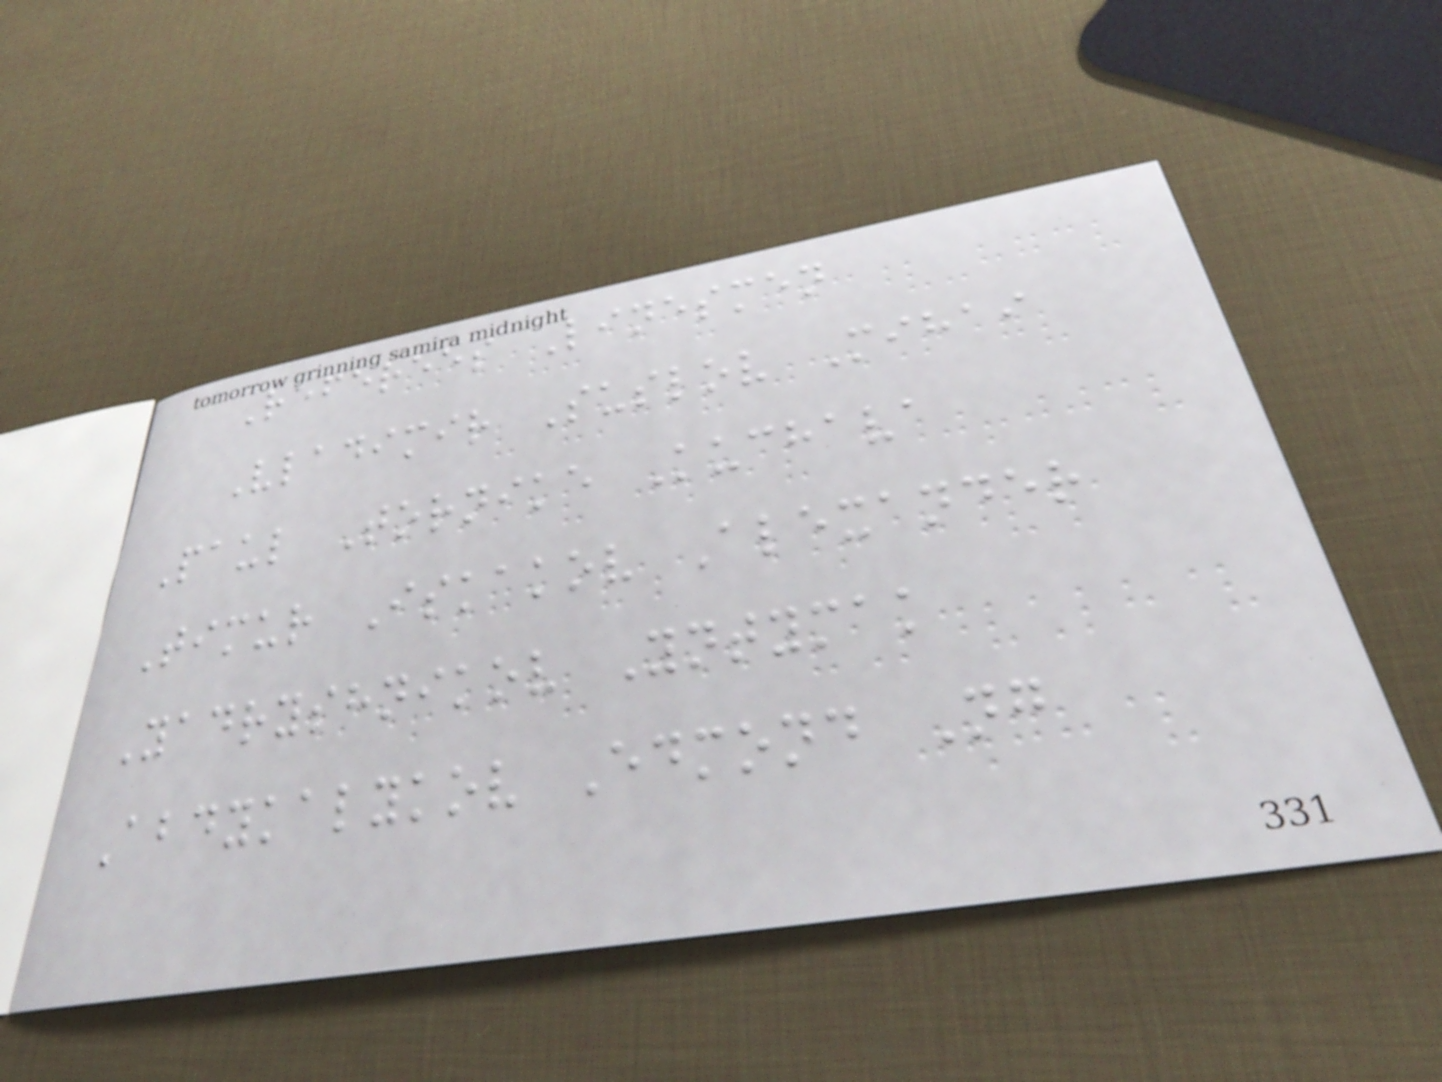Referees Linesmen
Vladimir Suslov Mihai
Paul Tornike Kuchava
Timur Iskakov Alexander
Yadryshnikov Yntymak
Abdykalykov Edmond Ng
